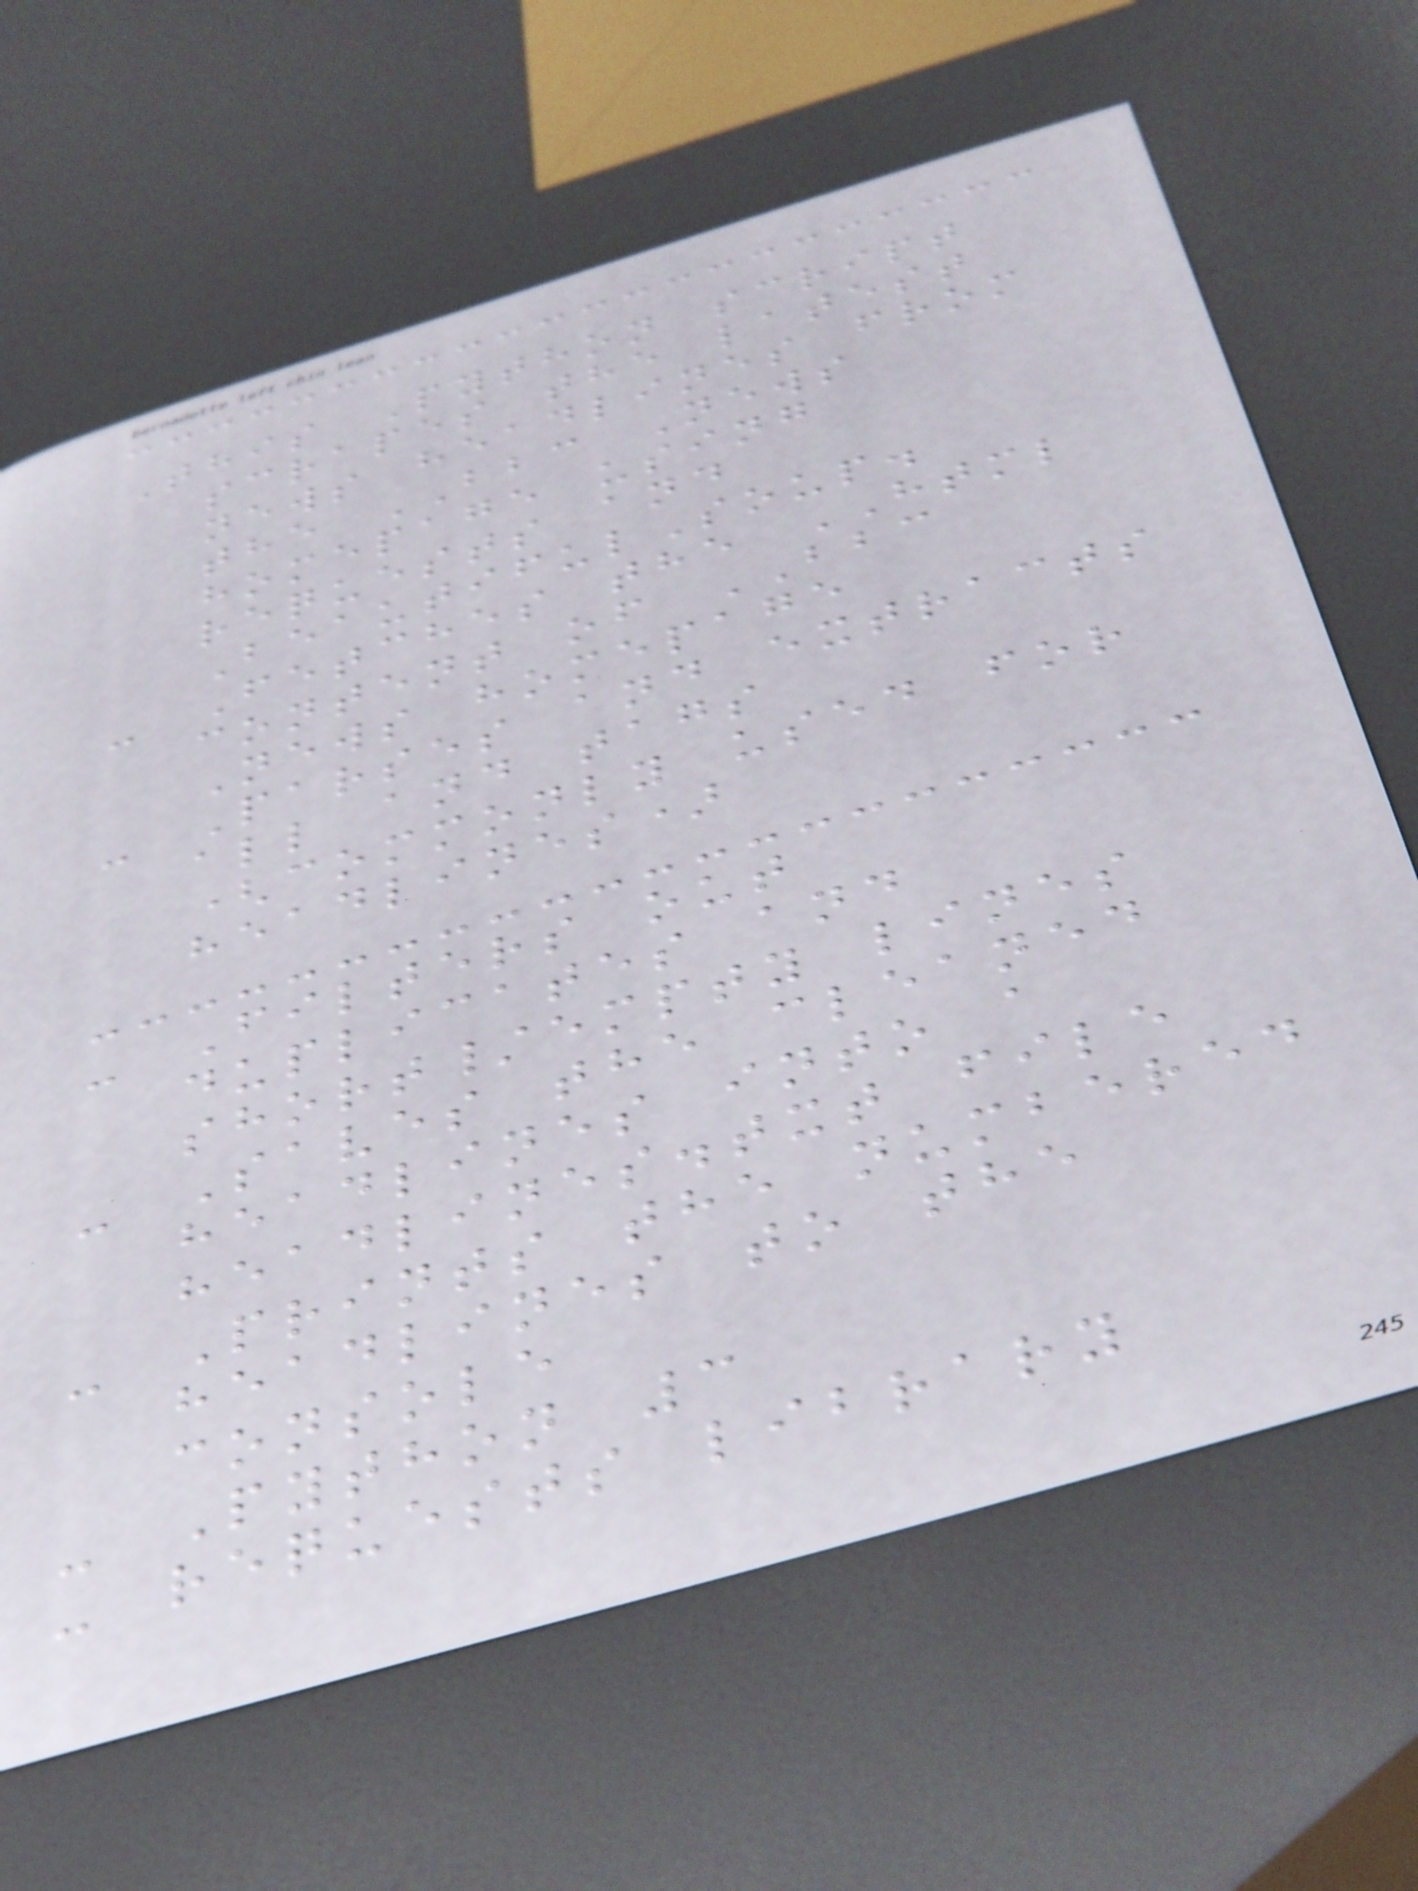This Python script
scrapes the latest
news headlines from
the BBC News
homepage using
requests and
BeautifulSoup.
- Fetches the HTML
content of BBC
News homepage
- Parses and extracts
all and tags
(commonly used for
headlines)
- Filters out
duplicates and
short/empty lines
- Saves the cleaned
headlines into a
headlines.txt file
- Prints the numbered
headlines to the
console
- Python 3
- requests library
